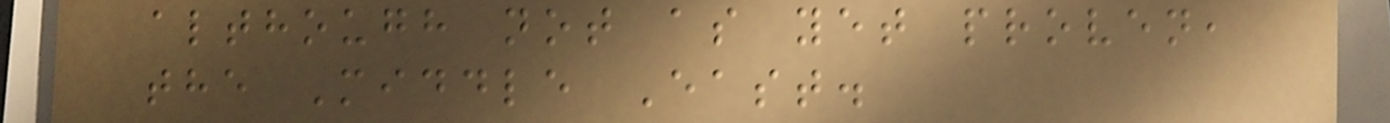although not as yet proven,
the Middle East.
